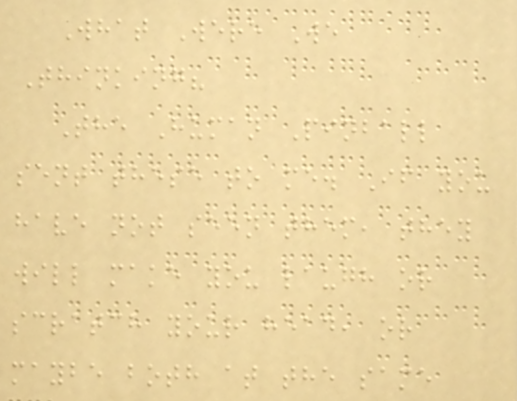What Were We
Thinking?
The Human Pinball
sent these to me. If you
have not seen them, they
will make you laugh or
scratch your head, or
maybe both at the same
